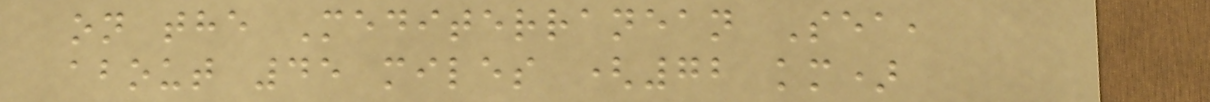on the Mediterranean Sea,
about 45 miles (72 km)
